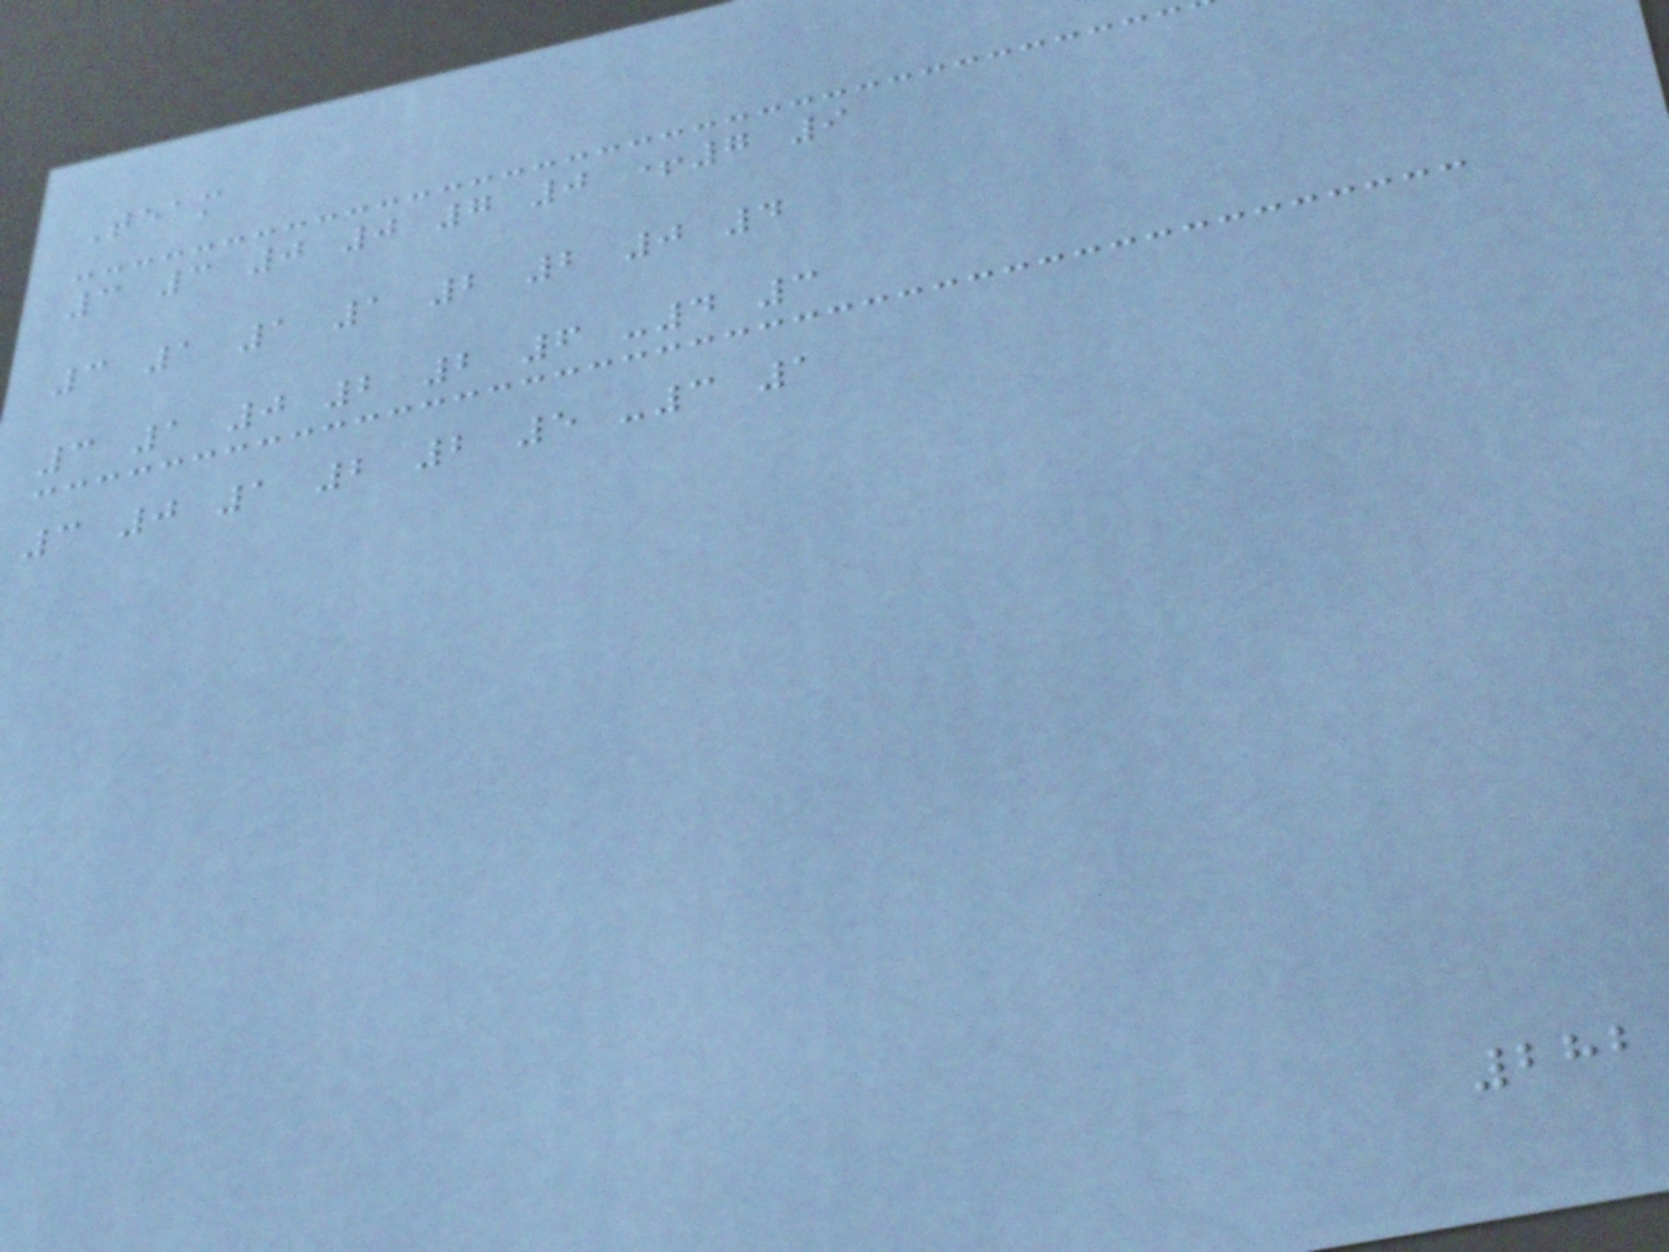Team
3 3 0 0 7 0 +7 9
3 1 1 1 2 2 0 4
3 1 0 2 2 6 -4 3
3 0 1 2 2 5 -3 1
282
